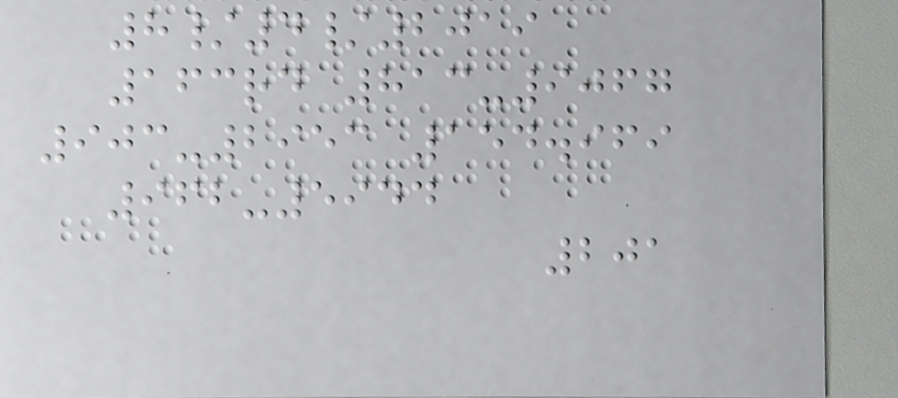8/4/2019
163rd 813-9067
903-2953 154.969
962-5944
201
